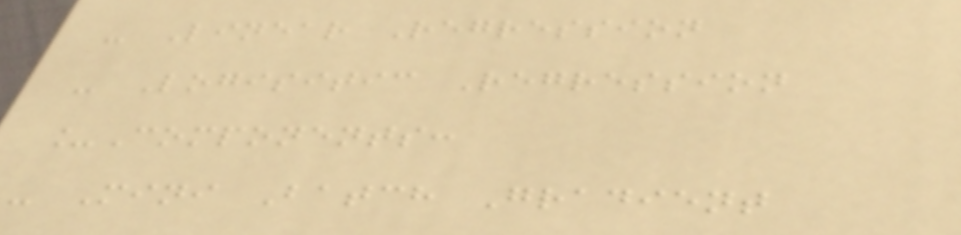- Linear Regression
- Logisitic Regression
_Components:
- Mini Batch Gradient
